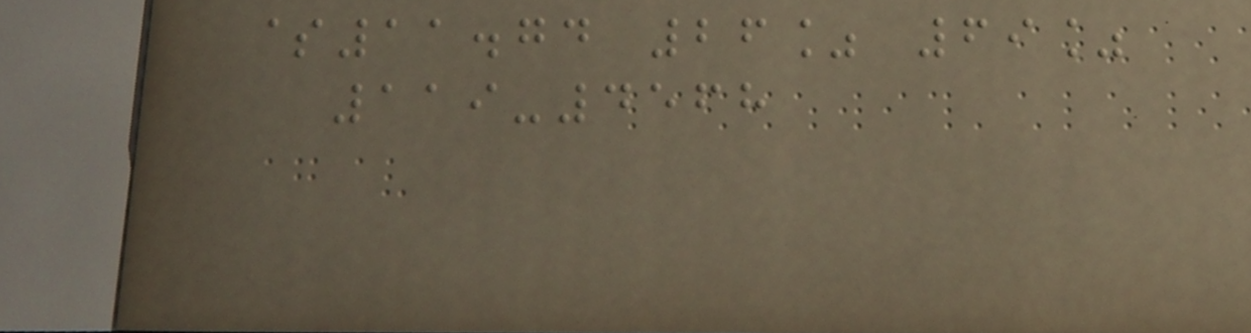$11.74 26% 69%
119-4568
